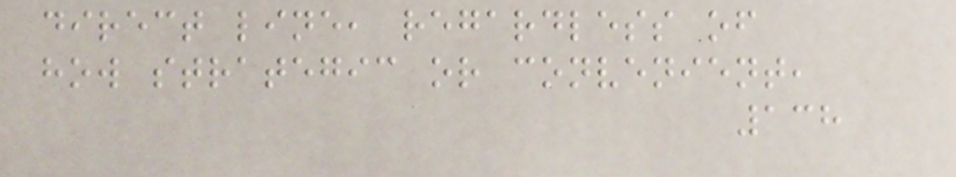direct line, regardless of
how strategic or convenient,
138
